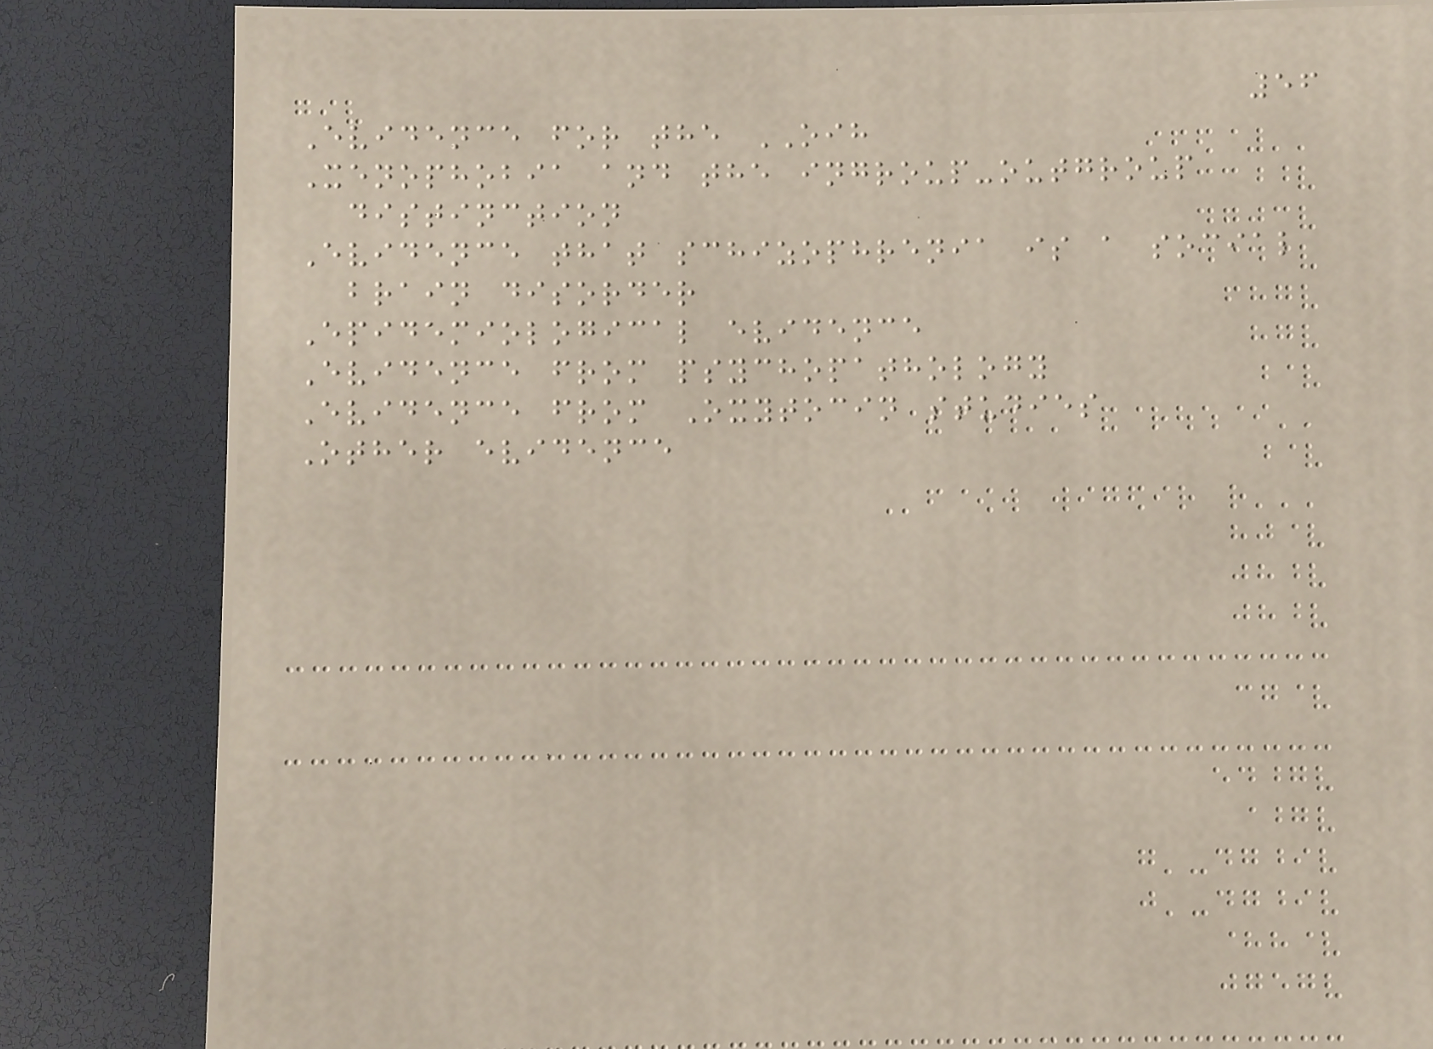56
Evidence for the OIH
Xenophobia and the ingroup-outgroup
distinction
Evidence that schizophrenia is a social
brain disorder
Epidemiological evidence
Evidence from psychopathology
Evidence from Oxytocin studies
Other evidence
